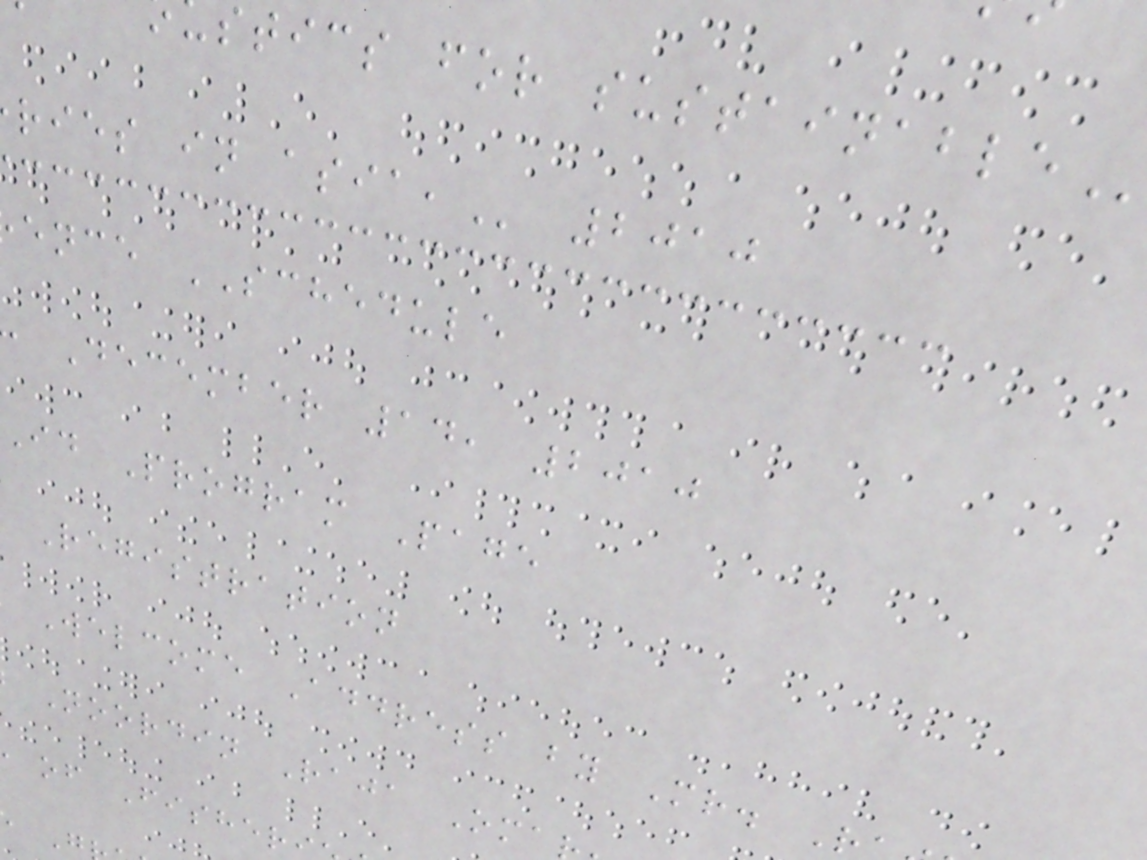ence SCHEDULE
December 14, 2010
id Program Page
Registration
Welcome Address by Mr. R
Noordin Raja Oma
of Fisher
